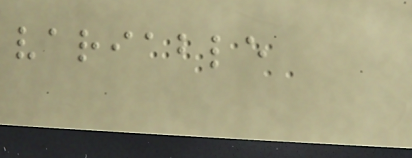variable
